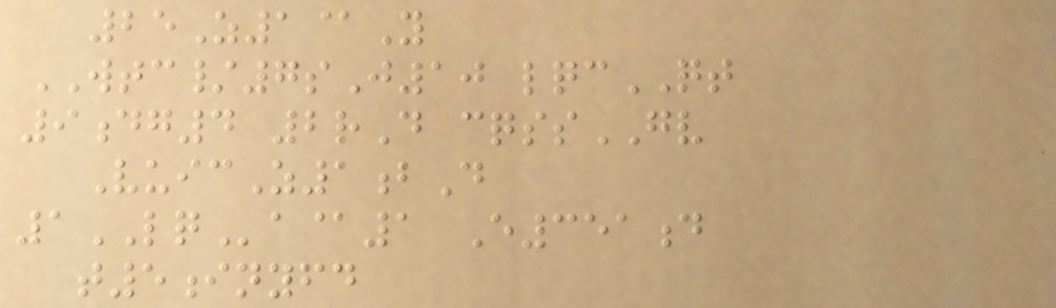25Z1@Y
WTC/7sJ10 lqcQT
9dg4 2rD cqssGV
VuicZ1bD
1LQa@1 E351d
t5inyfd
